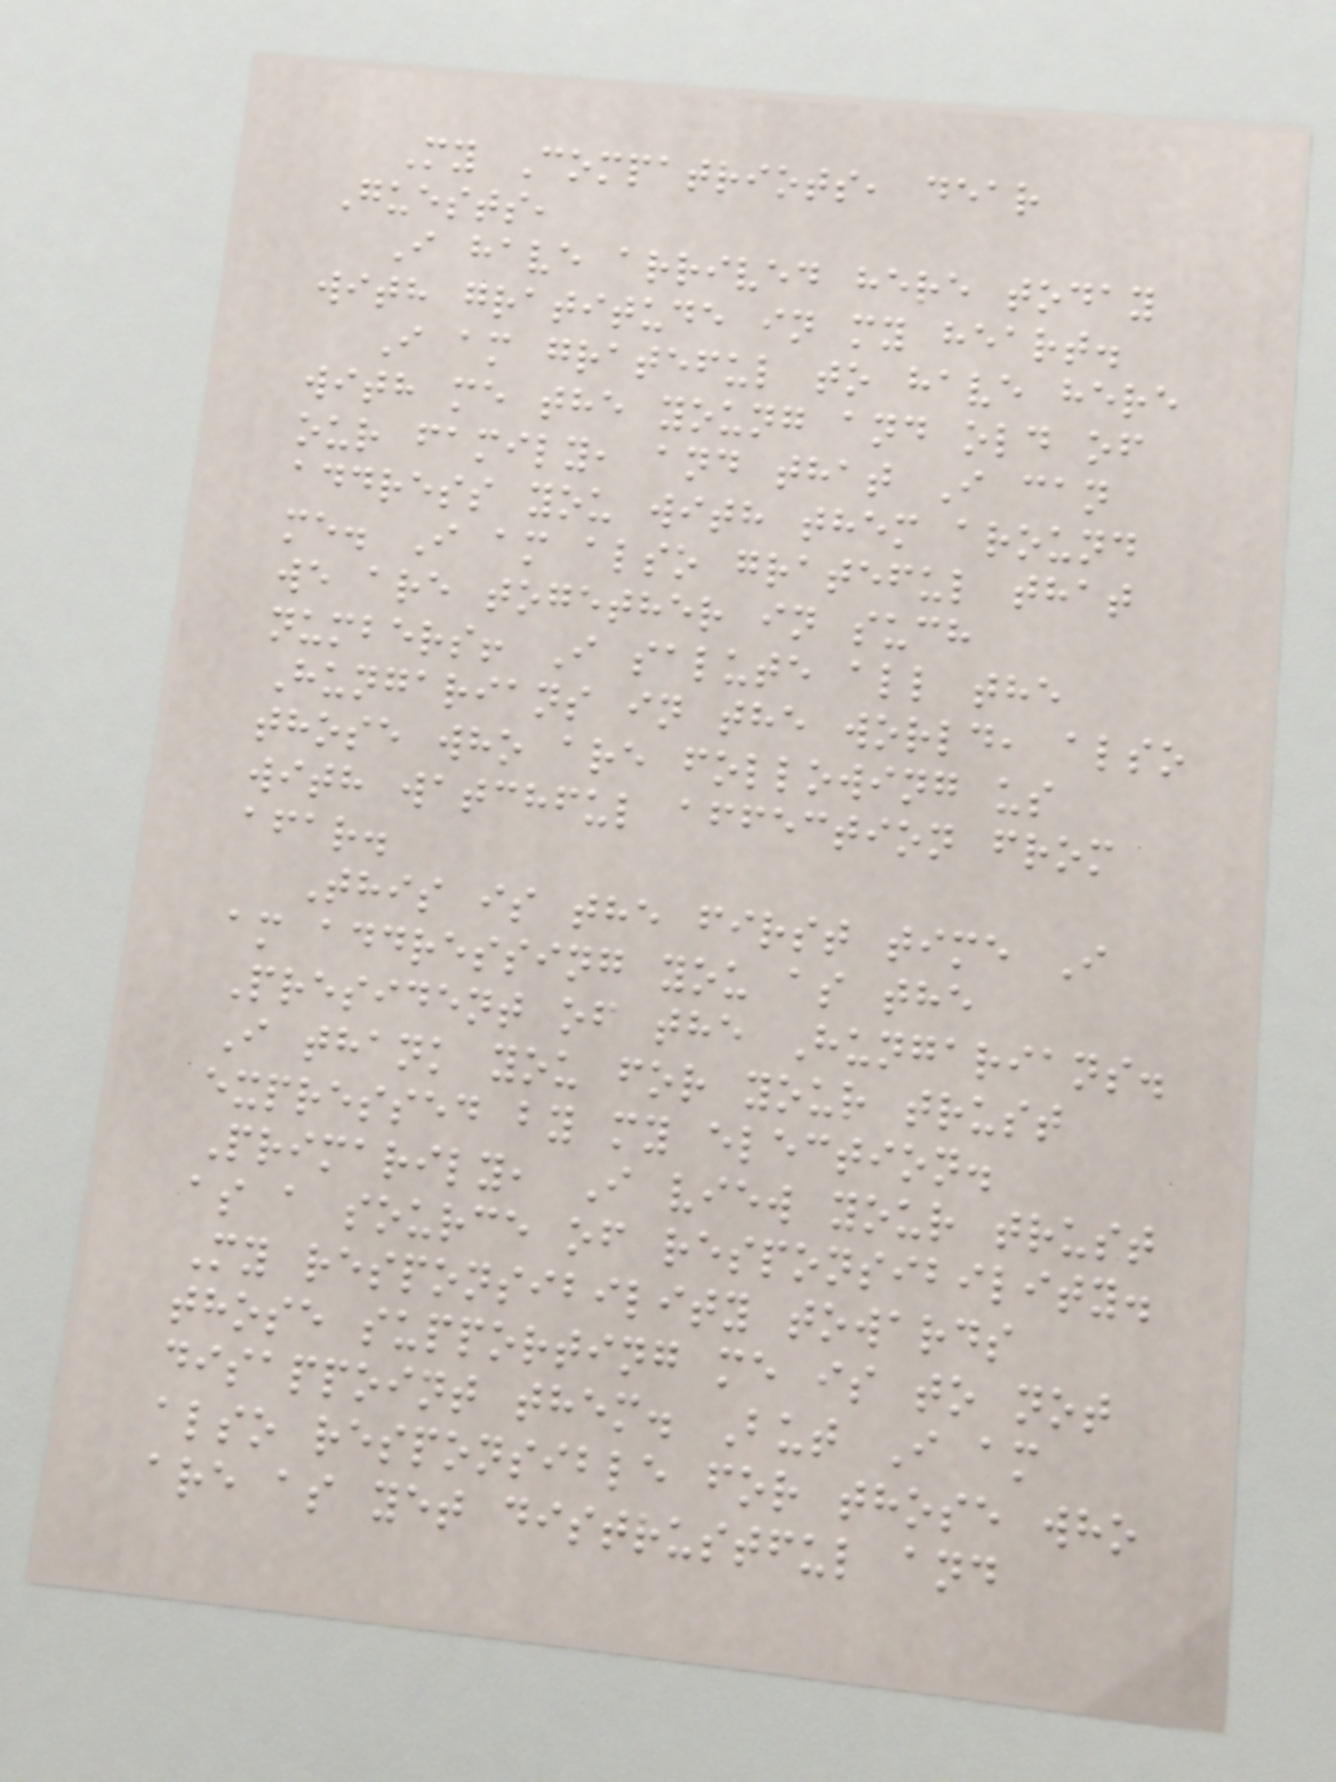My Compatriots, dear
Guests,
I have arrived here today
with gratitude in my heart.
I am grateful to have here
with me the young and old of
our family, and that I can
address you with them around
me. I am also grateful that
we are together in such
numbers! I salute all the
Hungarians in the world, also
those who are following us
with watchful affection from
afar.
This is the first time I
am addressing you as the
President of the Hungarians.
I thank you for your trust
expressed by my election.
Primarily, I view your trust
as a source of responsibility.
My responsibility towards
those supporting me is to not
disappoint them. But I am
also responsible for those who
are as yet distrustful and
